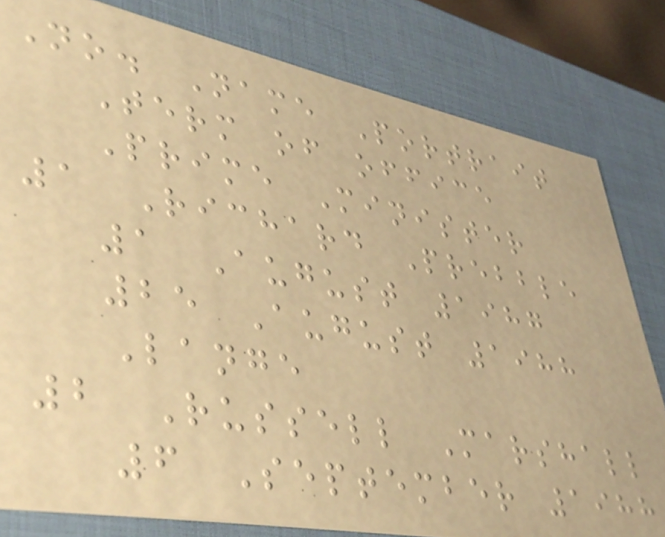No. Name Portrait
Term of office
Prime Minister
1 Richard Prebble
1 August 1987
25 August 1988
Lange
2 Russell Marshall
6 September 1988
